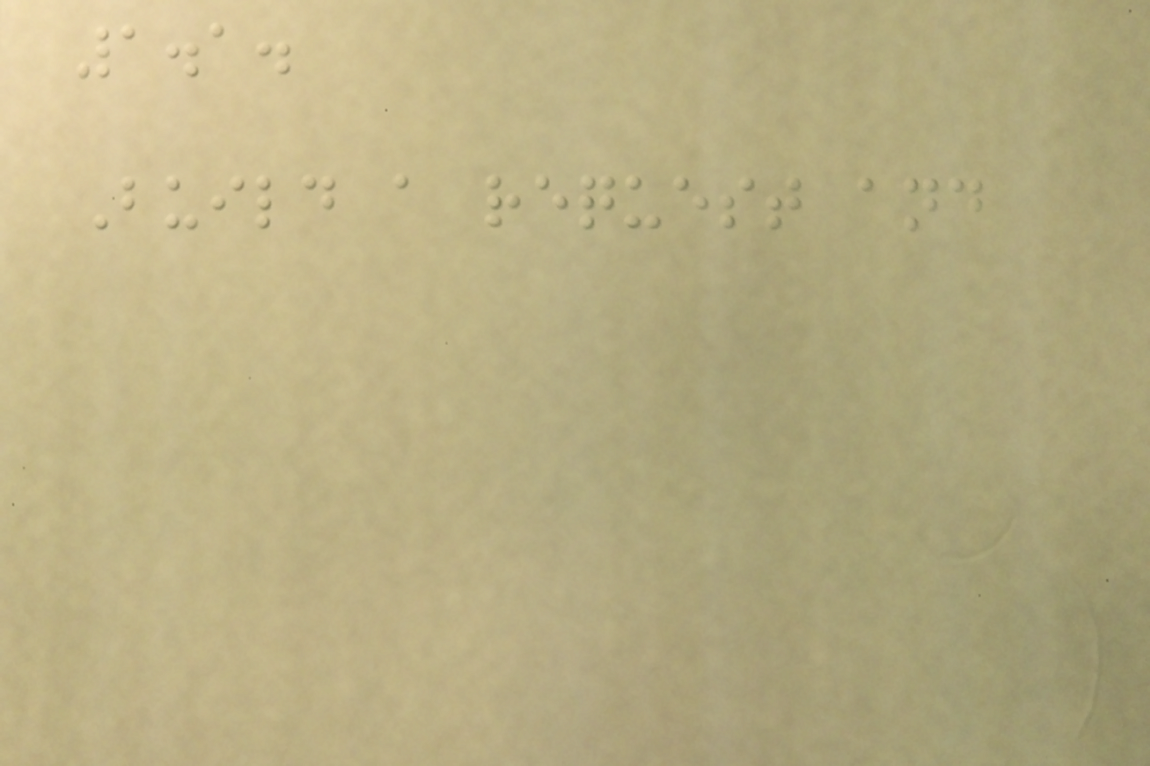1.1.
Build a request and
